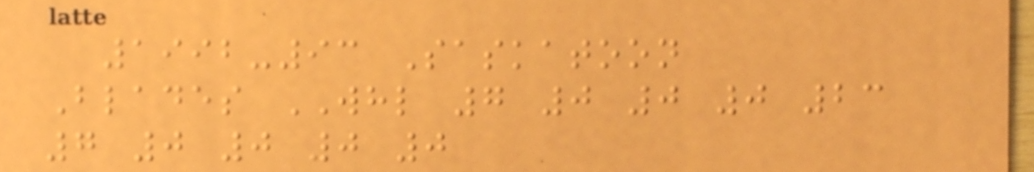1992-93 Saskatoon
Blades WHL 7 0 0 0 23
7 0 0 0 0
